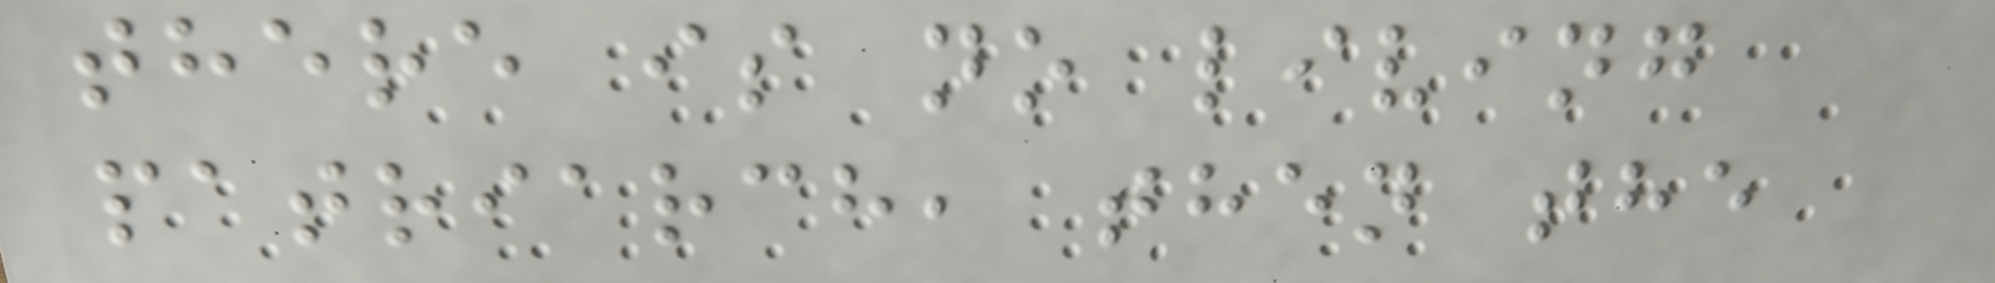there is no living
patriarch, then the
